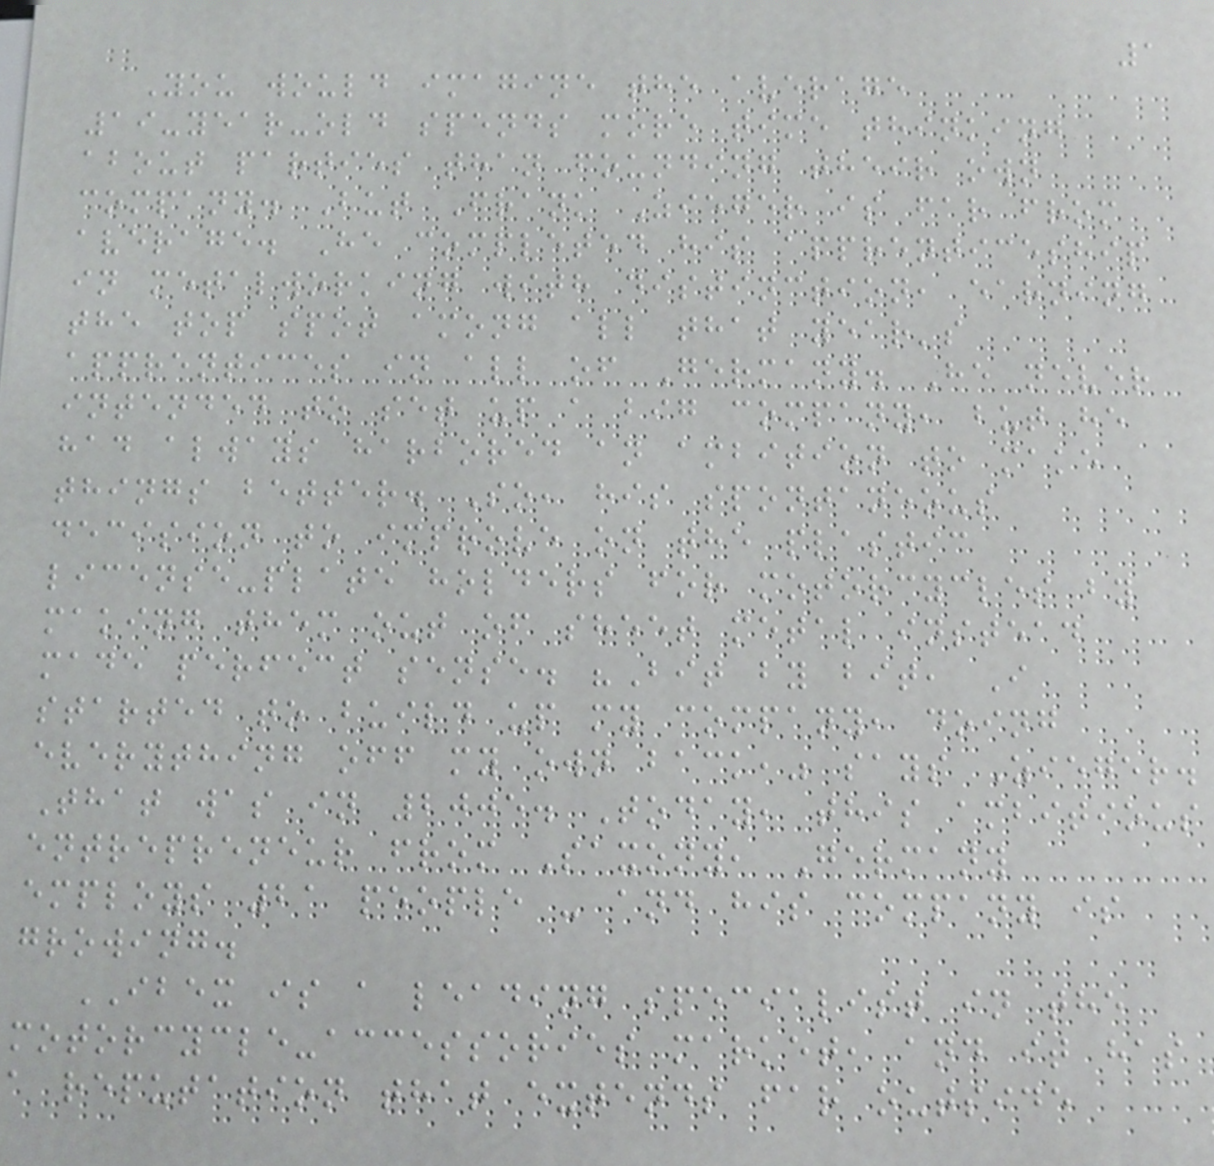1
You would imagine the average
19-year-old spends more time thinking
about parties than founding their own
company. But Frank Zieger is far from
average. He completed his apprenticeship
in metalworking with distinction, earning
the top spot among all that year's
apprentices in all of Germany. He never
intended to set up a big company, but he
had always harbored an ambition to make
things better. So, his spontaneous
decision to improve on the plastic
license-plate holders for motorcycles by
making them out of sheet metal instead
made perfect sense. "Bit by bit, I
started to build up my company, doing
everything off my own back," says Zieger.
That was in 2005. Today, this ambitious
entrepreneur from Saxony, Germany
employs 21 people - and his company is
growing.
IBEX is a leading specialist in the
motorcycle-accessories market, and it has
a reputation that extends far outside
